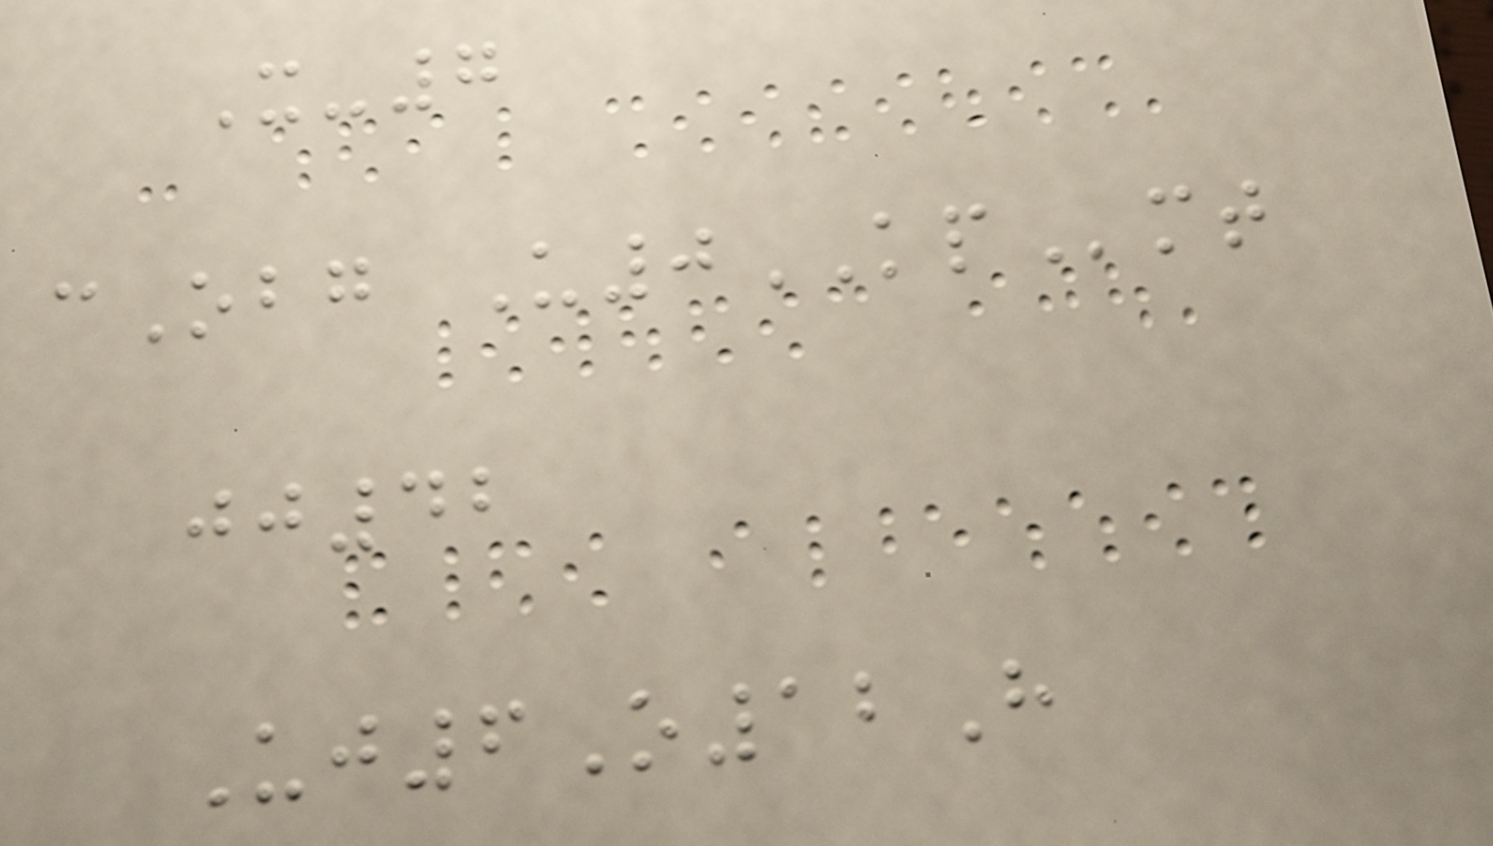X-7
cObg U0KPmt
jj42
Uj6O12H
